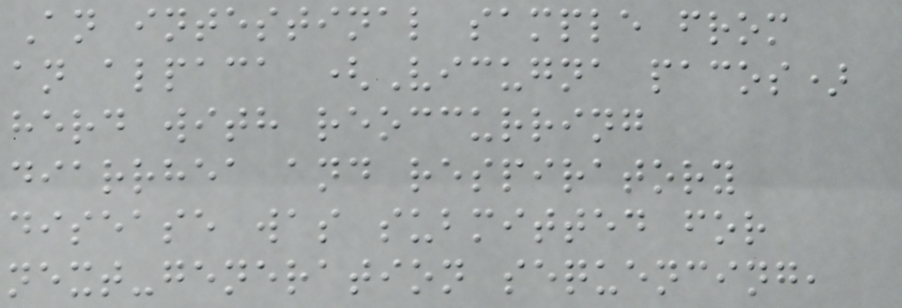An intestinal sample from
an alpaca (Vicugna pacos)
herd with reoccurring
diarrhea and respiratory
disease was submitted for
next-generation sequencing,
